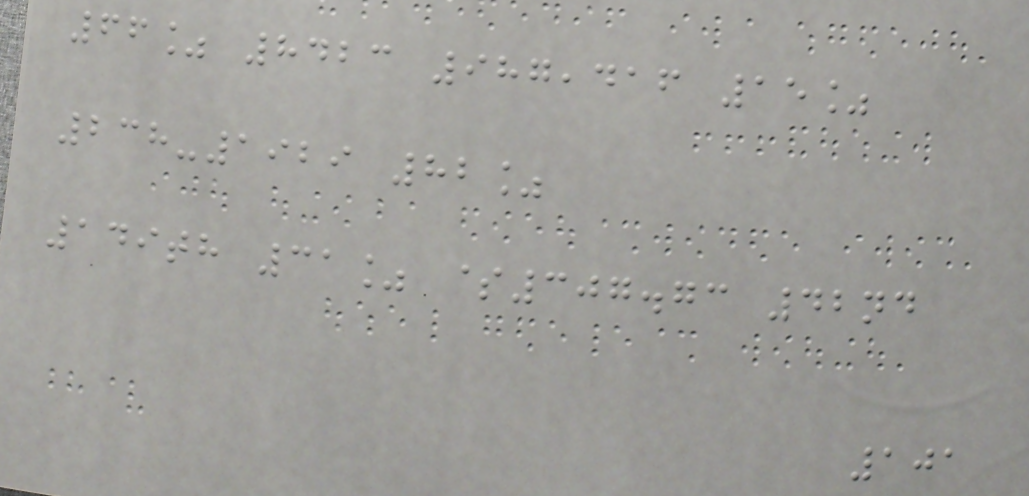66% 8423 987,416 15%
238-1929 82%
149th 31% $307.73 42nd
101
